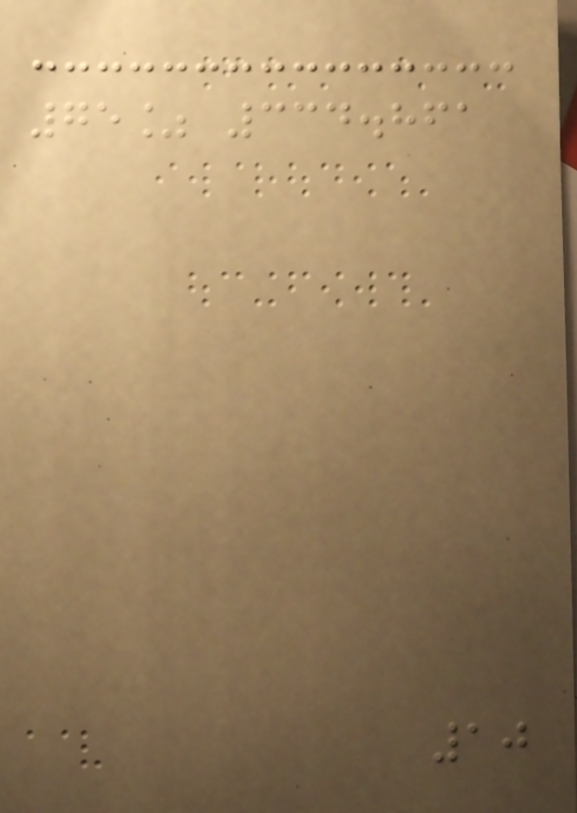75% 334.861
10
